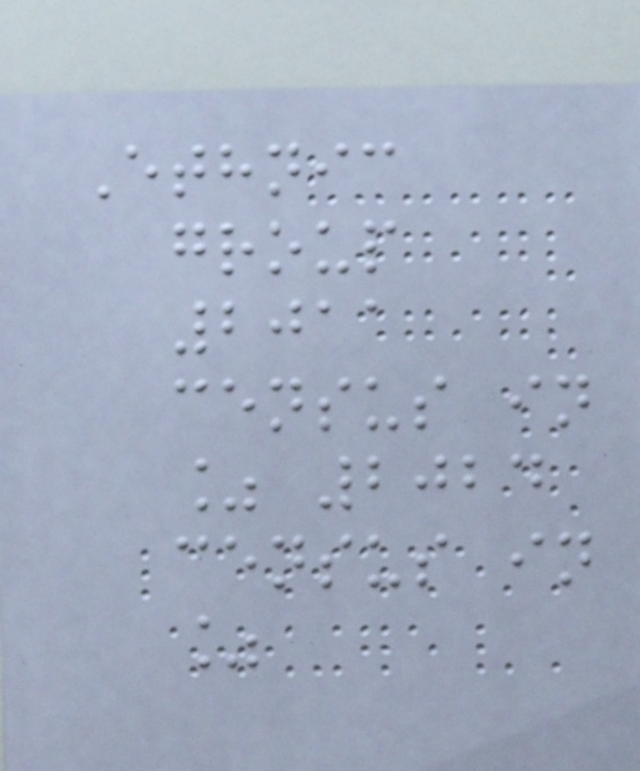Ethnic
group
2011
census in
% 2024
census in
%
